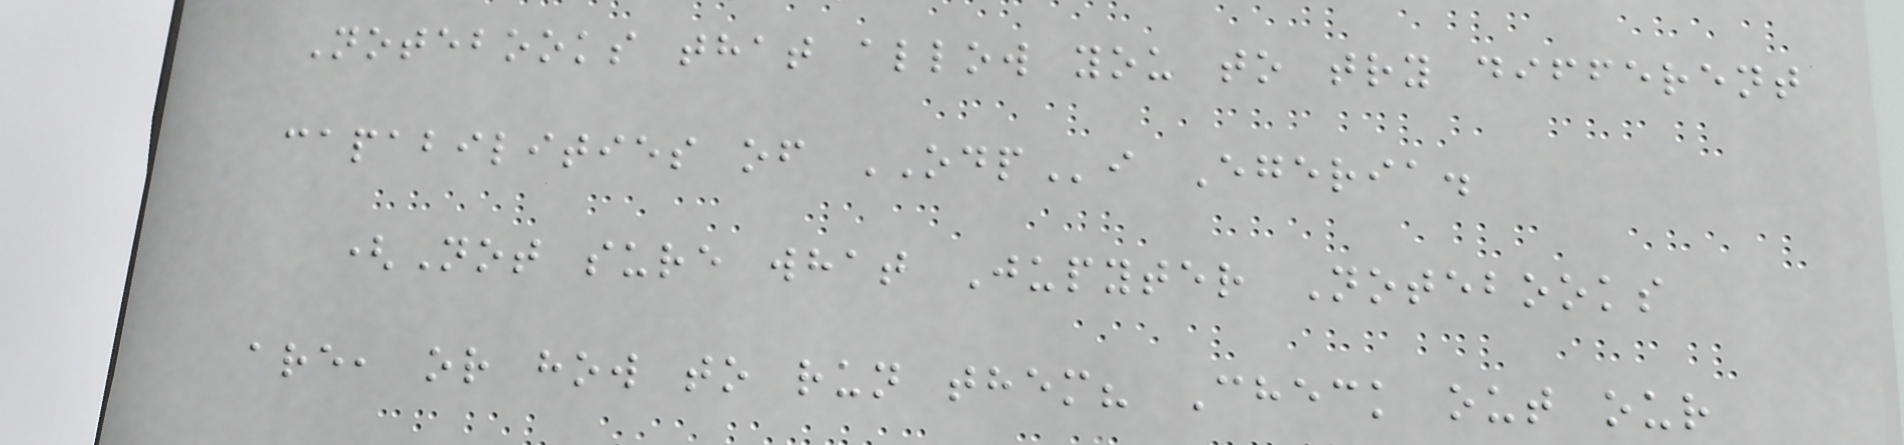Notebooks that allow you to try different
capabilities of ODPi Egeria.
(Not sure what Jupyter Notebooks
are, or how to run them? Check out our
